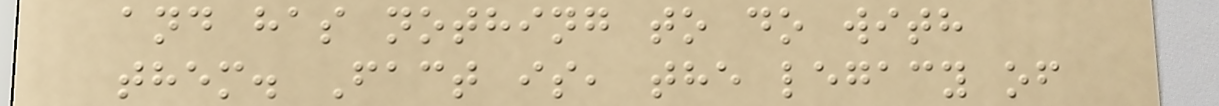and has nothing to do with
them. Fact is, the legacy of
